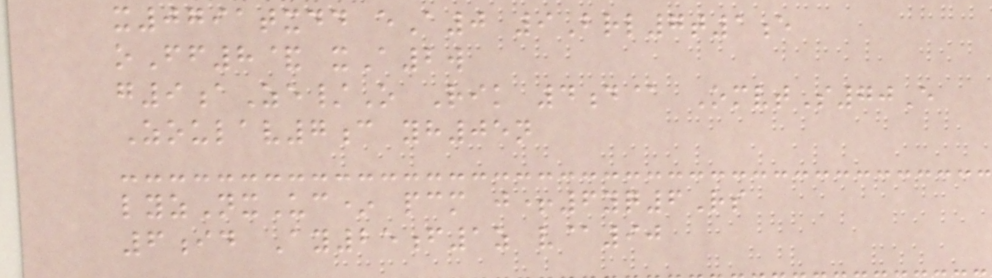x0791txdd eA0 9Brl7t1e
oFf8& xA2w
g9aZe/O Rik 4d@ OmvtS70E
Zoulav7c yh05n
lyzNxUc* pcm j+6yq6Rs
6id Ay25f1z v@90
